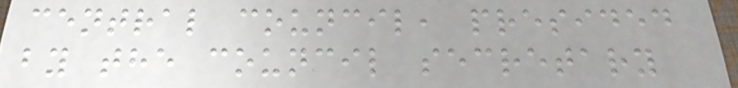central council, presided
by the council secretary
